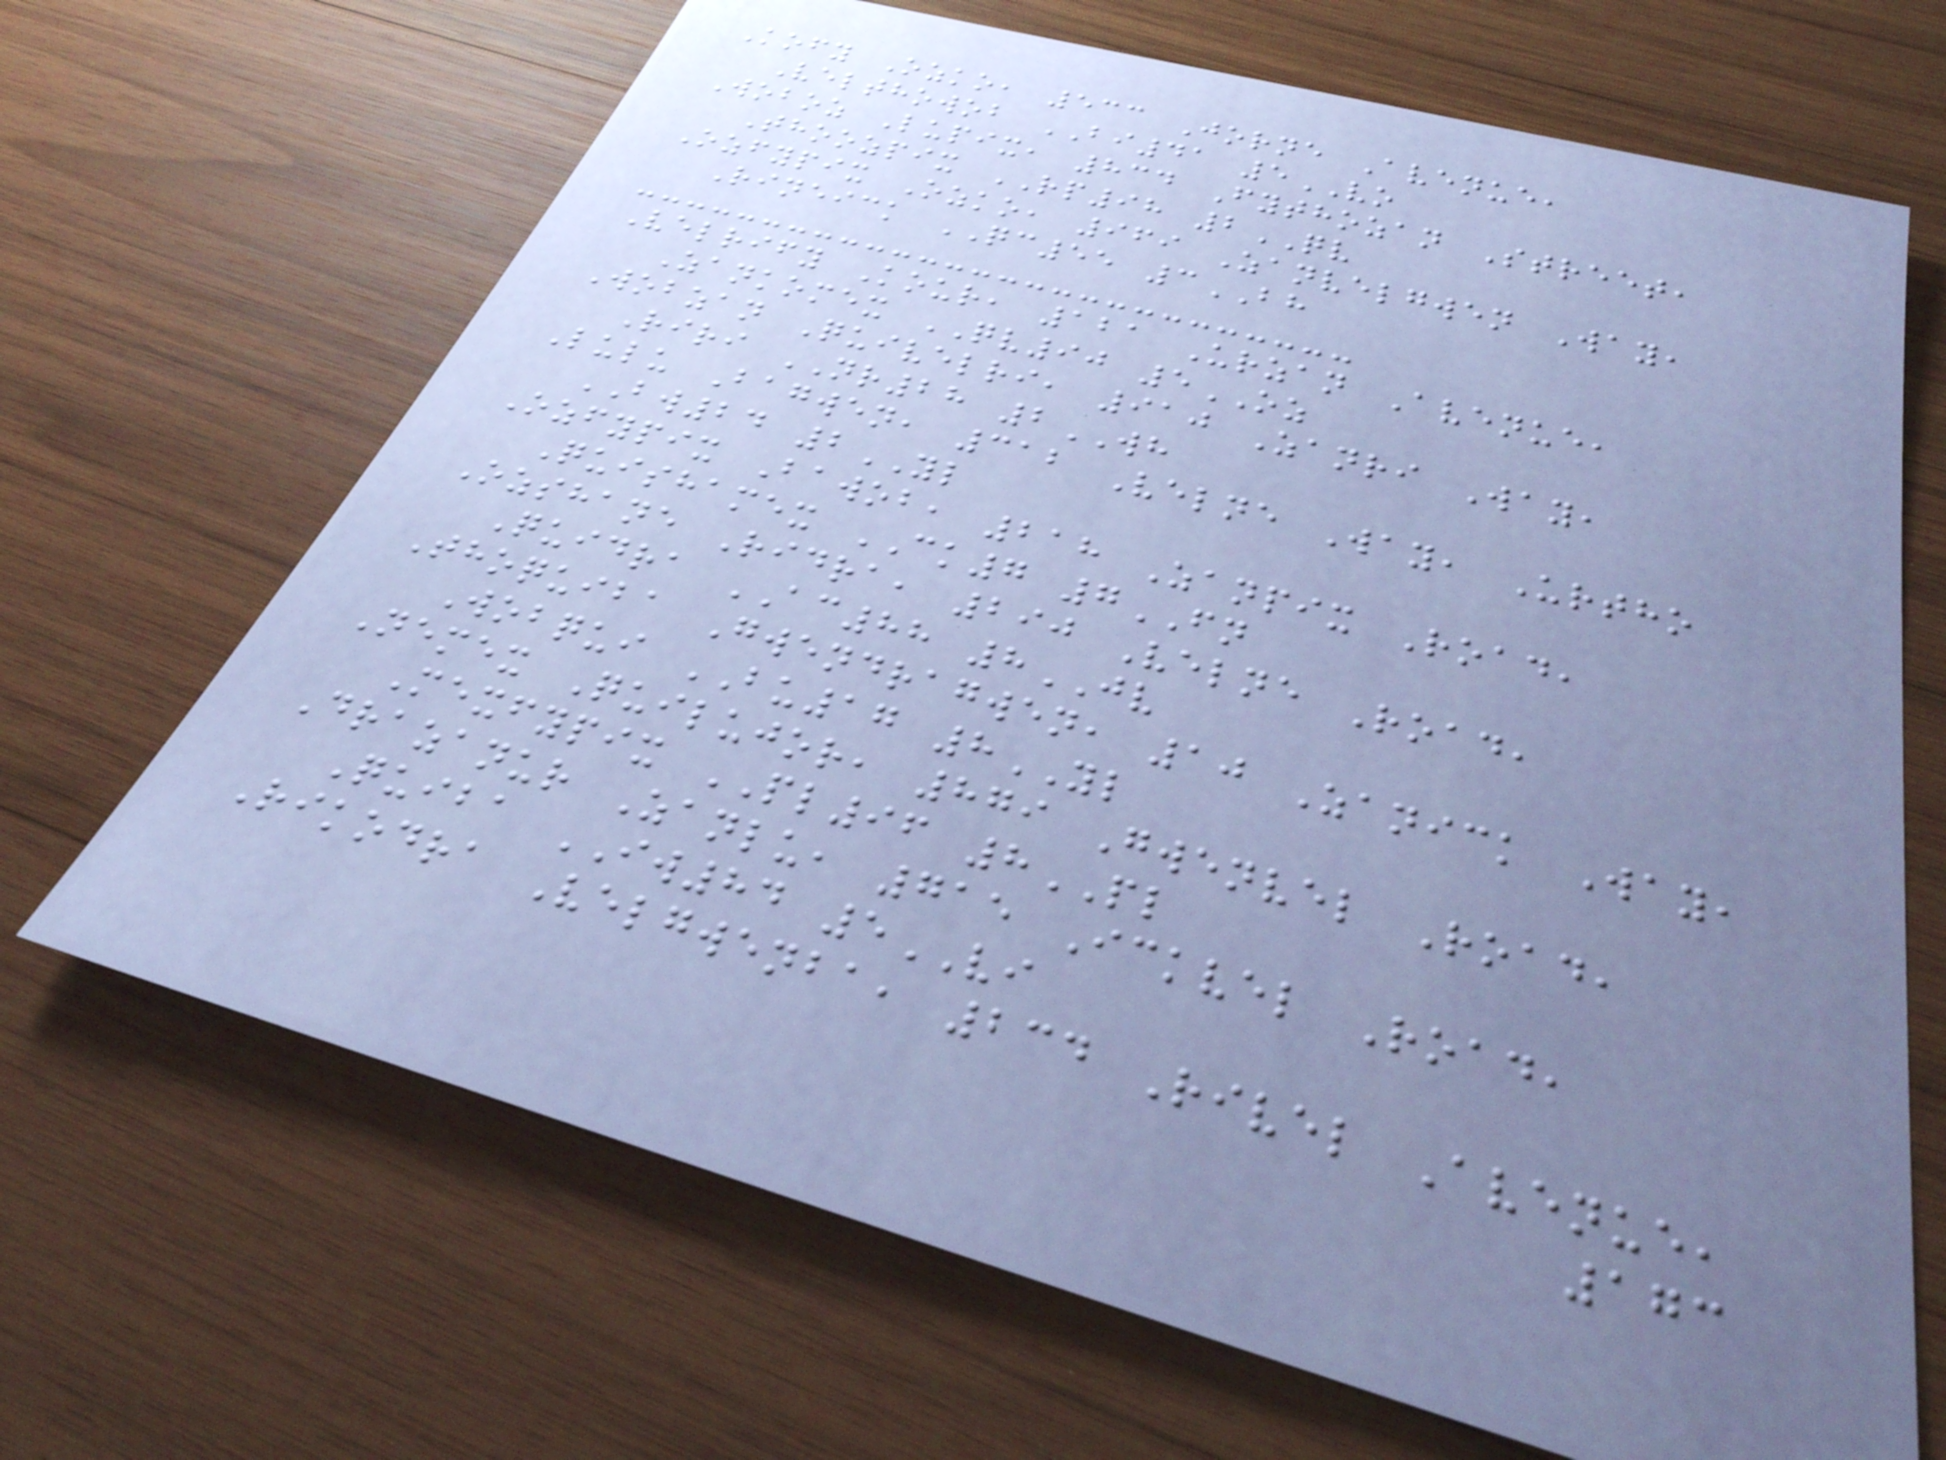Kofy Ozko, 533 Jorne Avenue,
Velthowob BI41 5VO
Woboz Lupix, 834 Fythozan Street,
Thoozpix RP98 2QV
Ozfypix Ozko, 969 Zanvelgwen Way,
Rineick QC55 3BH
Velrify Kour, 121 Urzan Avenue,
Zankomex QV90 5OZ
Wobzan Quivelri, 910 Zanri Way,
Riri NR28 2WH
Lulu Bagwen, 312 Velne Way, Urtho
BW24 2YL
Ozfypix Bawob, 218 Zanpix Road,
Quishamex CK7 7FN
Ozshane Ridra, 290 Velne Road,
Quidra AC88 8JV
Thoquiba Gwendragwen, 10 Zanick Way,
Wobqui BU17 8YL
Nemex Quilujor, 879 Gwenvel Road,
Mexfypix PL96 8PL
Drazanur Zanlu, 715 Ickvel Road,
Quiba IW84 5VI
Rikodra Velgwenba, 234 Rivel Avenue,
173
